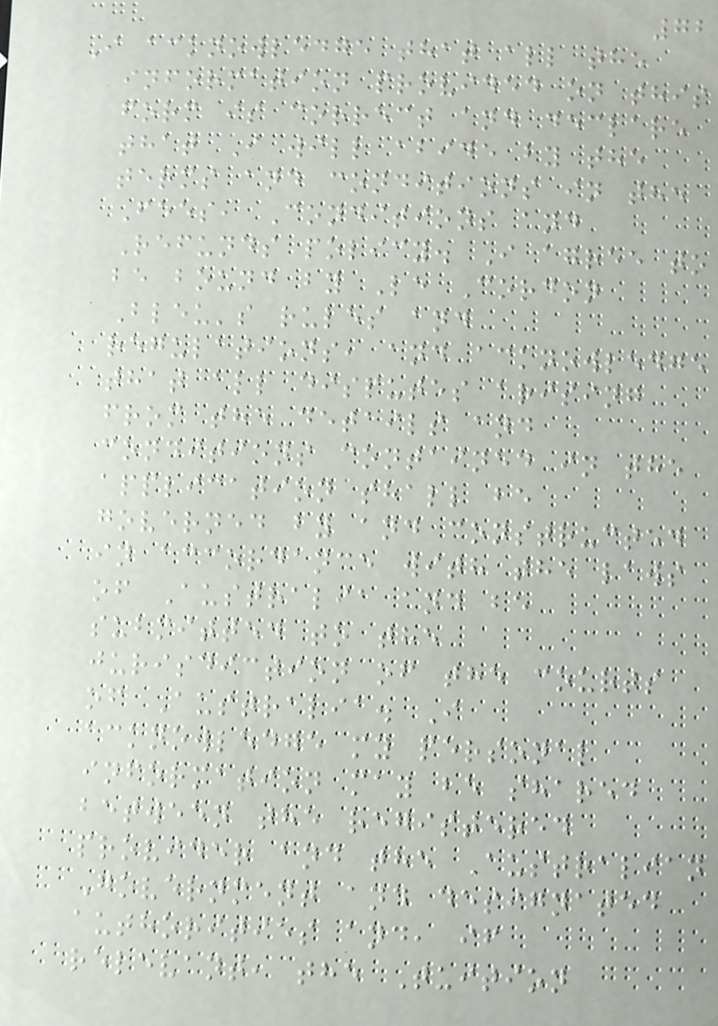72
I acknowledge that all the
information provided on this
form is correct and declare
that I will abide by the
terms and conditions in the
Fees, Conditions and
Refunds policy. I agree to
be bound by Le Cordon
Bleu's rules and
regulations, and acknowledge
that all disputes arising
from the details and
conditions contained in the
application shall be
governed by and constructed
in accordance with the laws
of Australia and be
submitted to the
jurisdiction of the courts
of Australia. I
acknowledge my personal
information may be shared
between the registered
provider and the Australian
Government and designated
authorities and, if
relevant, the Tuition
